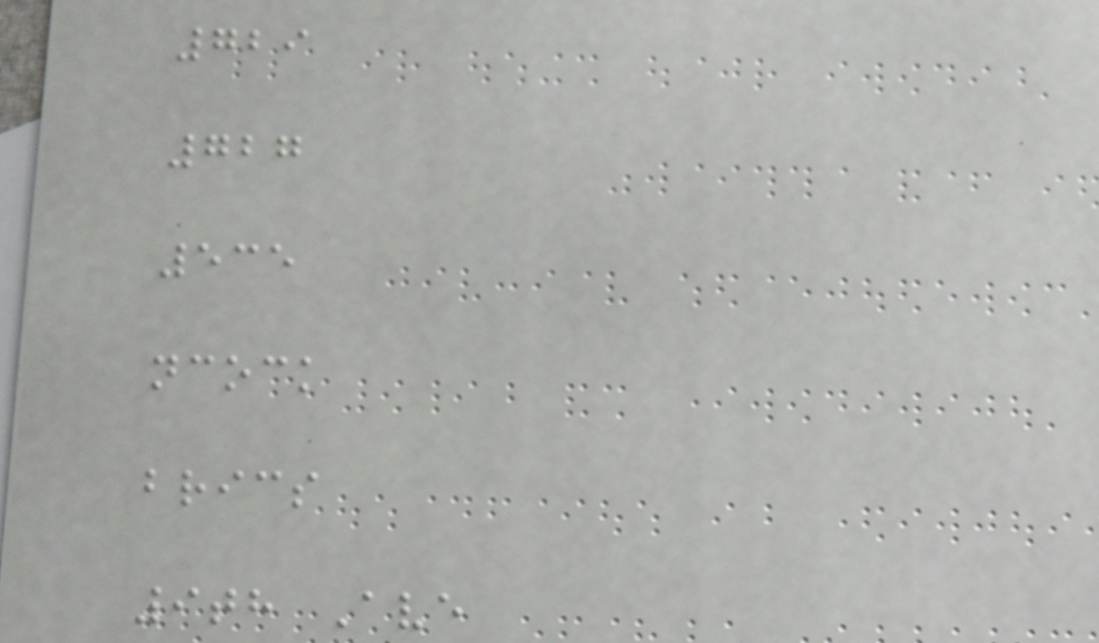729
727
535
ncock
brics
9th Ave
